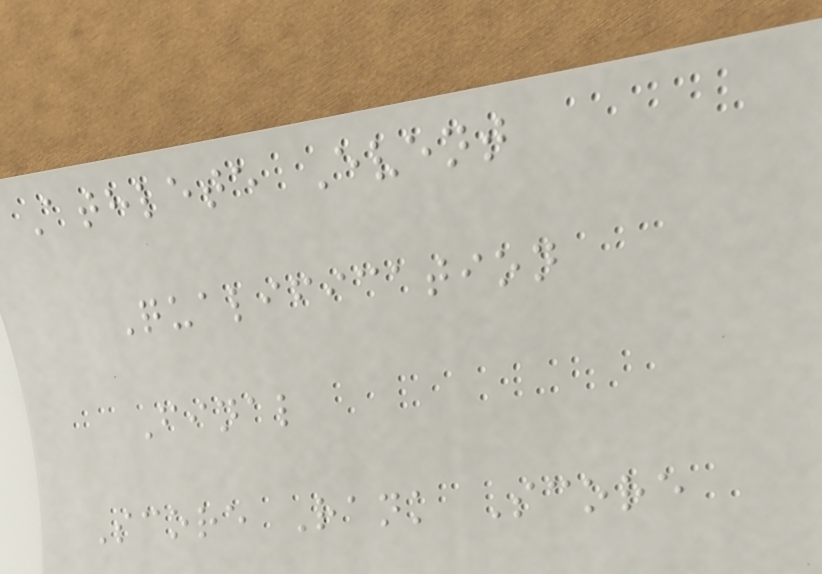Athlete Event
Qualification
Final
Score Rank Score
